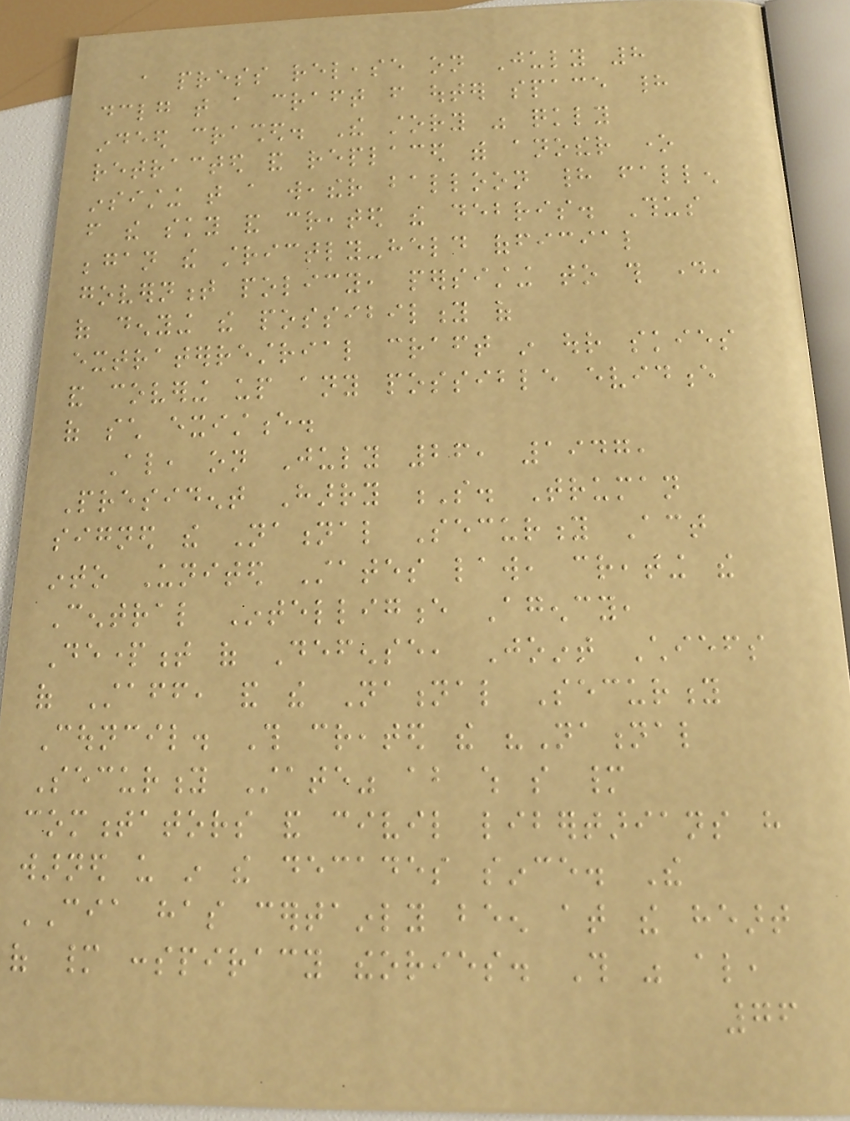a press release on July 8
declaring that a craft from outer space had
indeed crashed. The story was quickly
retracted and replaced with another one
insisting that a weather balloon had fallen
from the sky and created the debris. Thus
began the strictly-held official
government policy, persisting to this day,
of denying the possibility of
extraterrestrial craft in our skies
and covering up any possible evidence
of such existence.
Also, on July 26, 1947,
President Harry S. Truman
signed the National Security Act
into United States law, creating the
Central Intelligence Agency,
Department of Defense, Joint Chiefs
of Staff, and the National Security
Council. This created the "National
Security State" about which so many
commentators and civil libertarians have
warned us in the decades since. The
CIA has certainly been at the heart
of many conspiracy theories. This was also,
76
